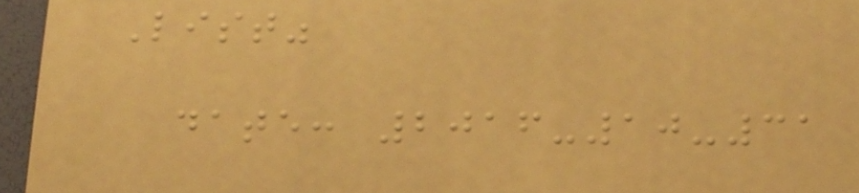List"
date: 2016-10-31
